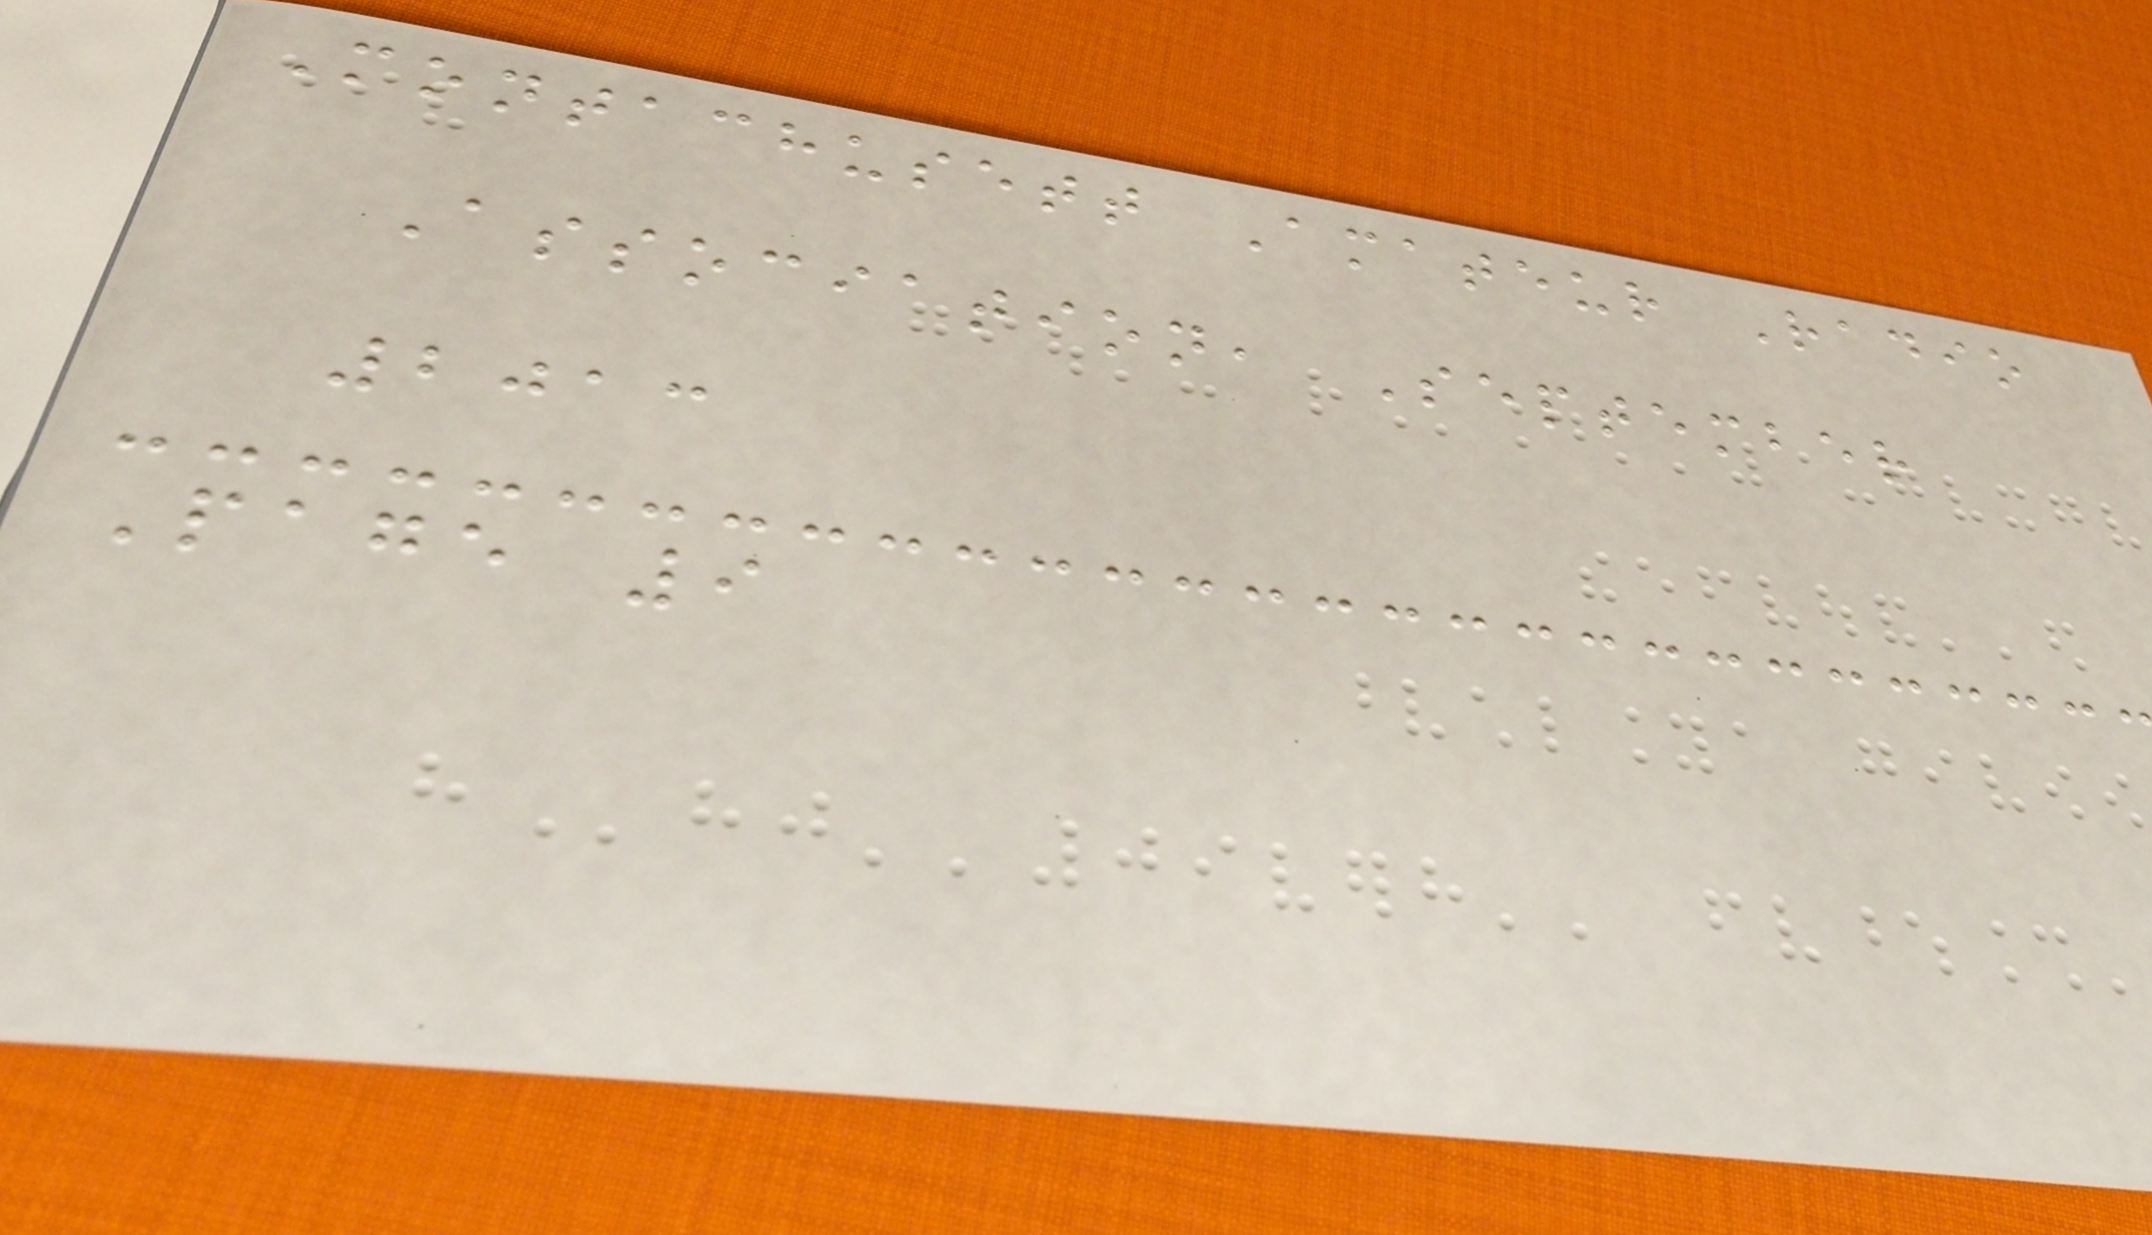Montachusett Amateur Radio
Association, September
2013
Page 9
